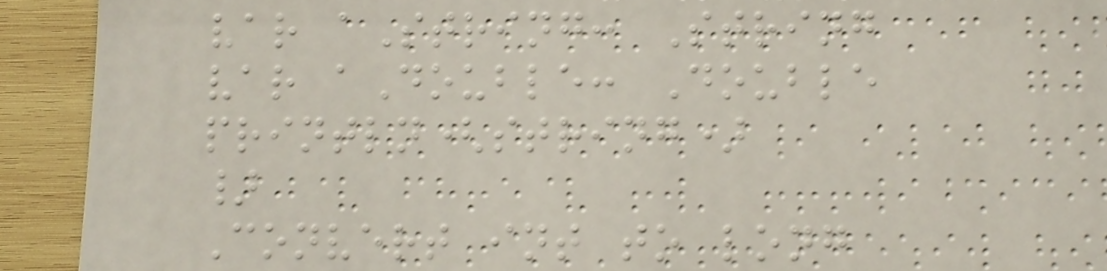var aString: String
var aDouble: Double
println(string)
}
Convert int to long
